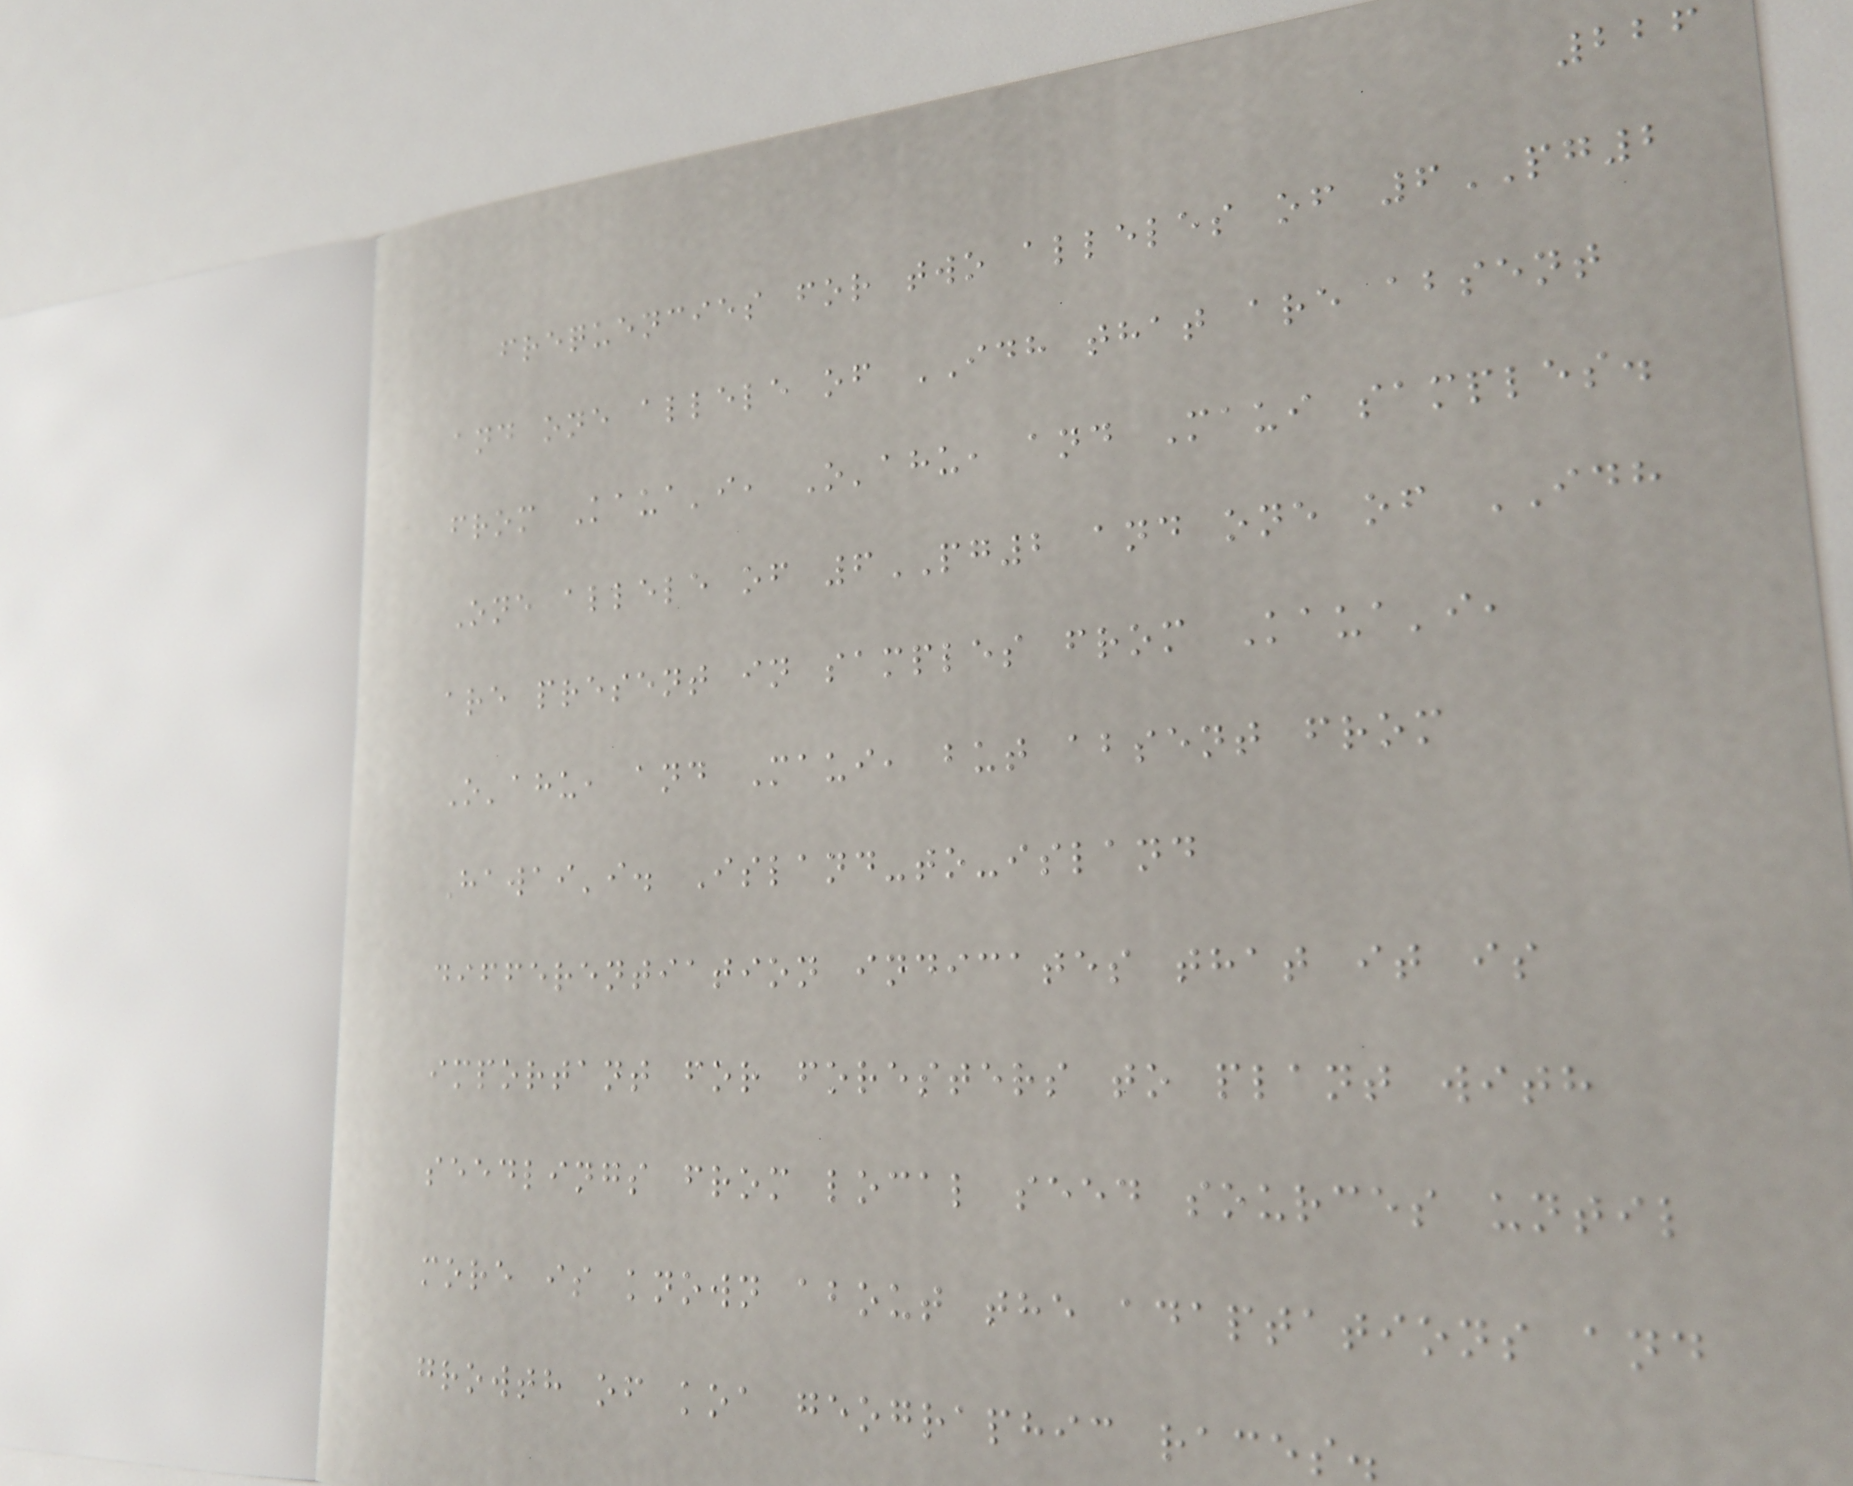226
frequencies for two alleles of 6PG2
and one allele of IDH that are absent
from Kaua'i, O'ahu, and Maui samples.
One allele of 6PG2 and one of IDH
are present in samples from Kaua'i,
O'ahu, and Maui, but absent from
Hawai'i. Island-to-island
differentiation indicates that it is
important for foresters to plant with
seedlings from local seed sources until
more is known about the adaptations and
growth of koa geographic races.
